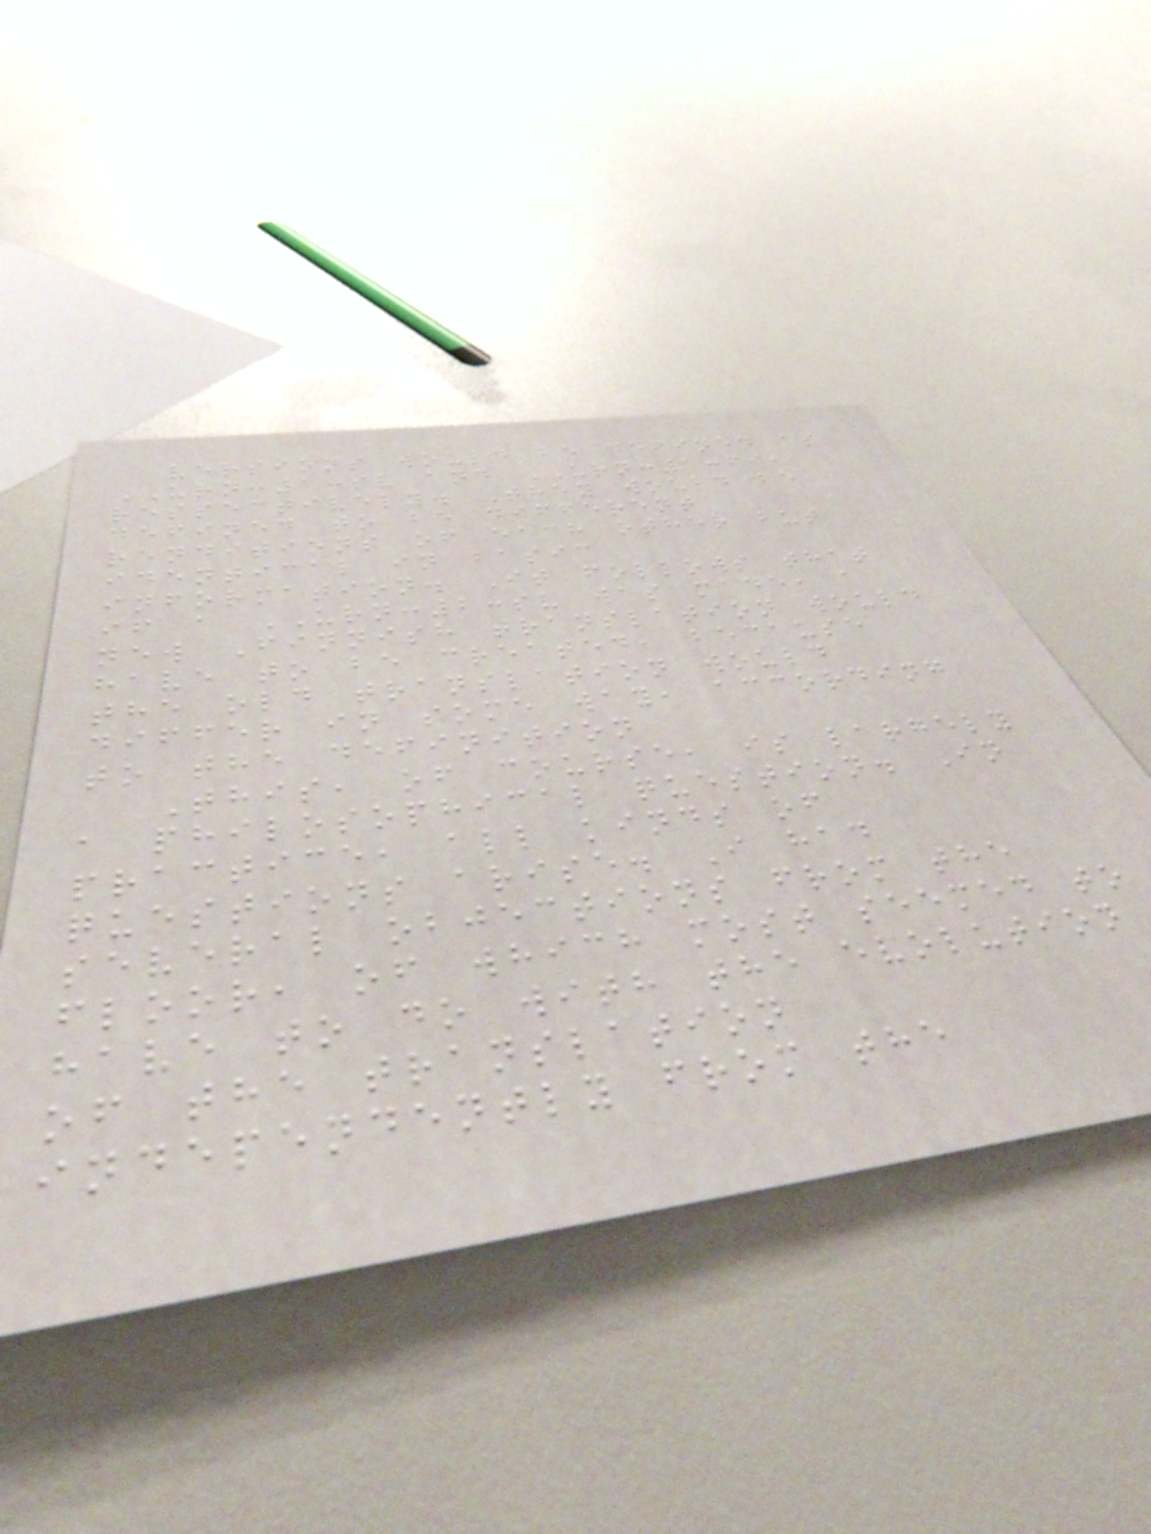versions would be defined as
URN:1:sv and URN:1:fi,
respectively. They would be
defined to be different
renditions of each other but
identical in basic
information. It follows that
if a URN:2:sv was made, a
new Finnish translation would
have to be created, because
the old translation would
differ in some way, according
to the definition
This, of course, is largely
a philosophical question. In
practice, all kinds of
questions arise. I had
several objections from the
floor, of which most seemed to
have to do with the evolution
of the translation
independently from the
